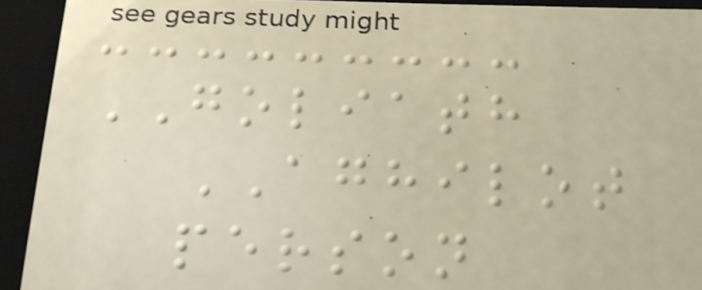GOLIATH
AGHILOT
person
